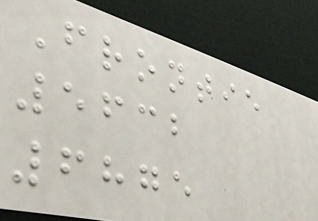Frontie
5632
6875
